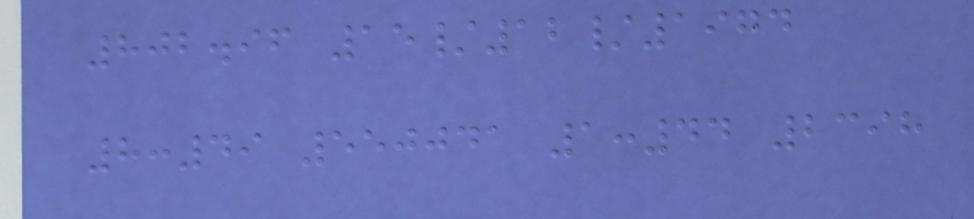802.96 15/12/1974
8:49 550041 1:44 2398
